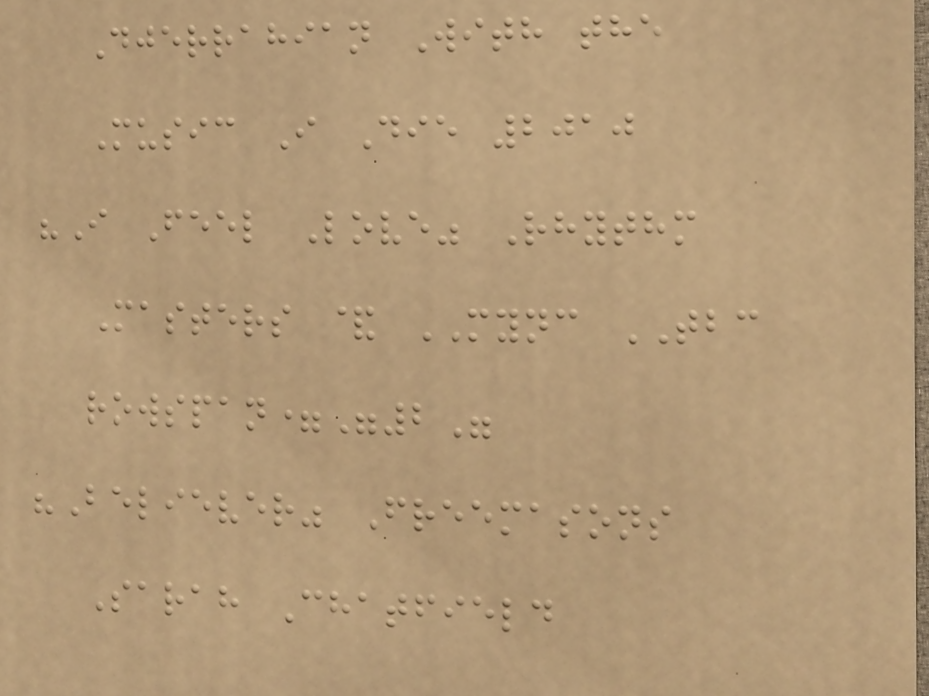Djerrahian With the
Music I Die 2010
"I Feel Love" Rhythm
Masters & MYNC TBC
rowspan="2"
"Believer" Freemasons
Sarah Chatfield
